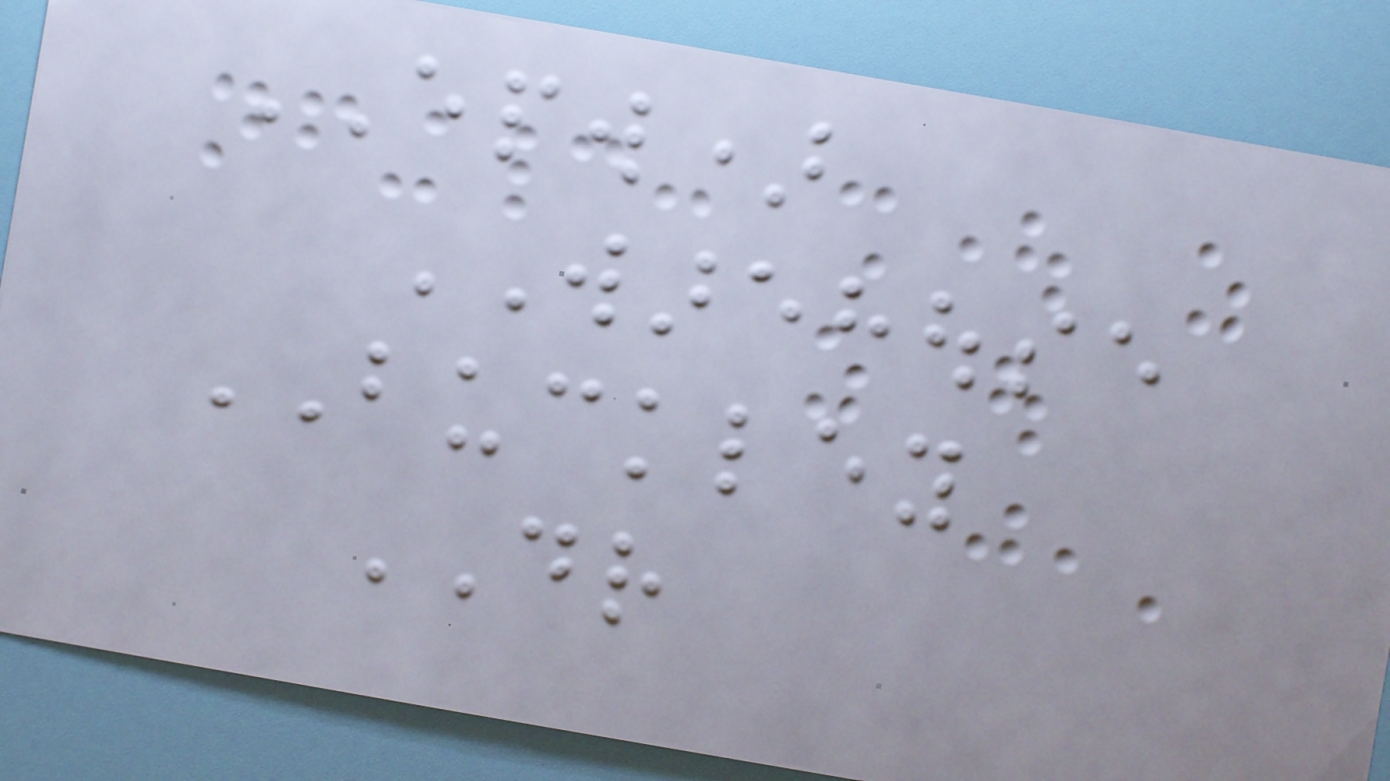EPW)
WAREHOUSE
BUCKLEY
DR
